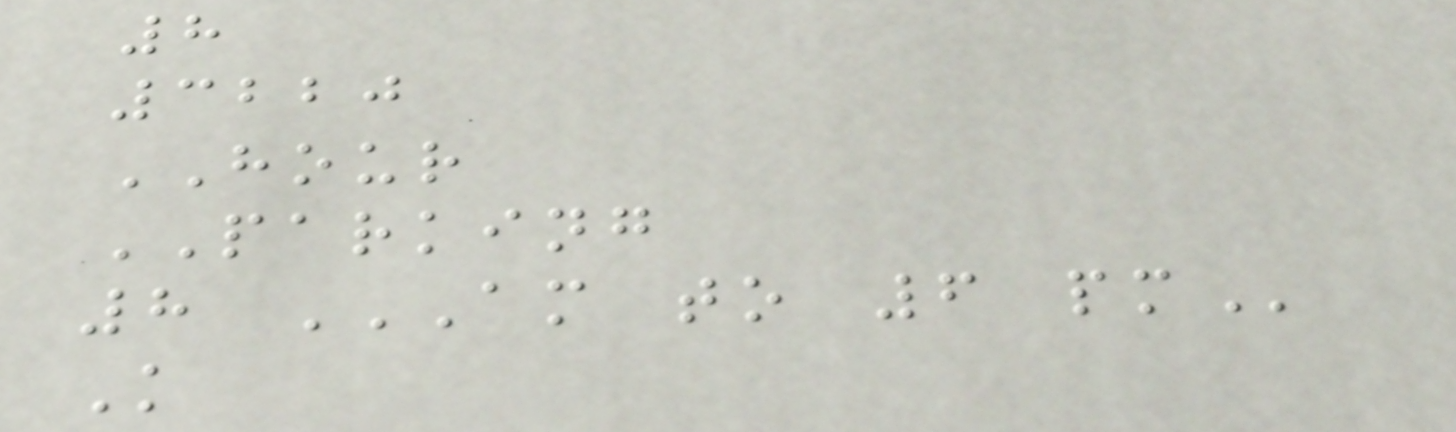8
3220
HOUR
PARKING
8 AM TO 6 PM
K
